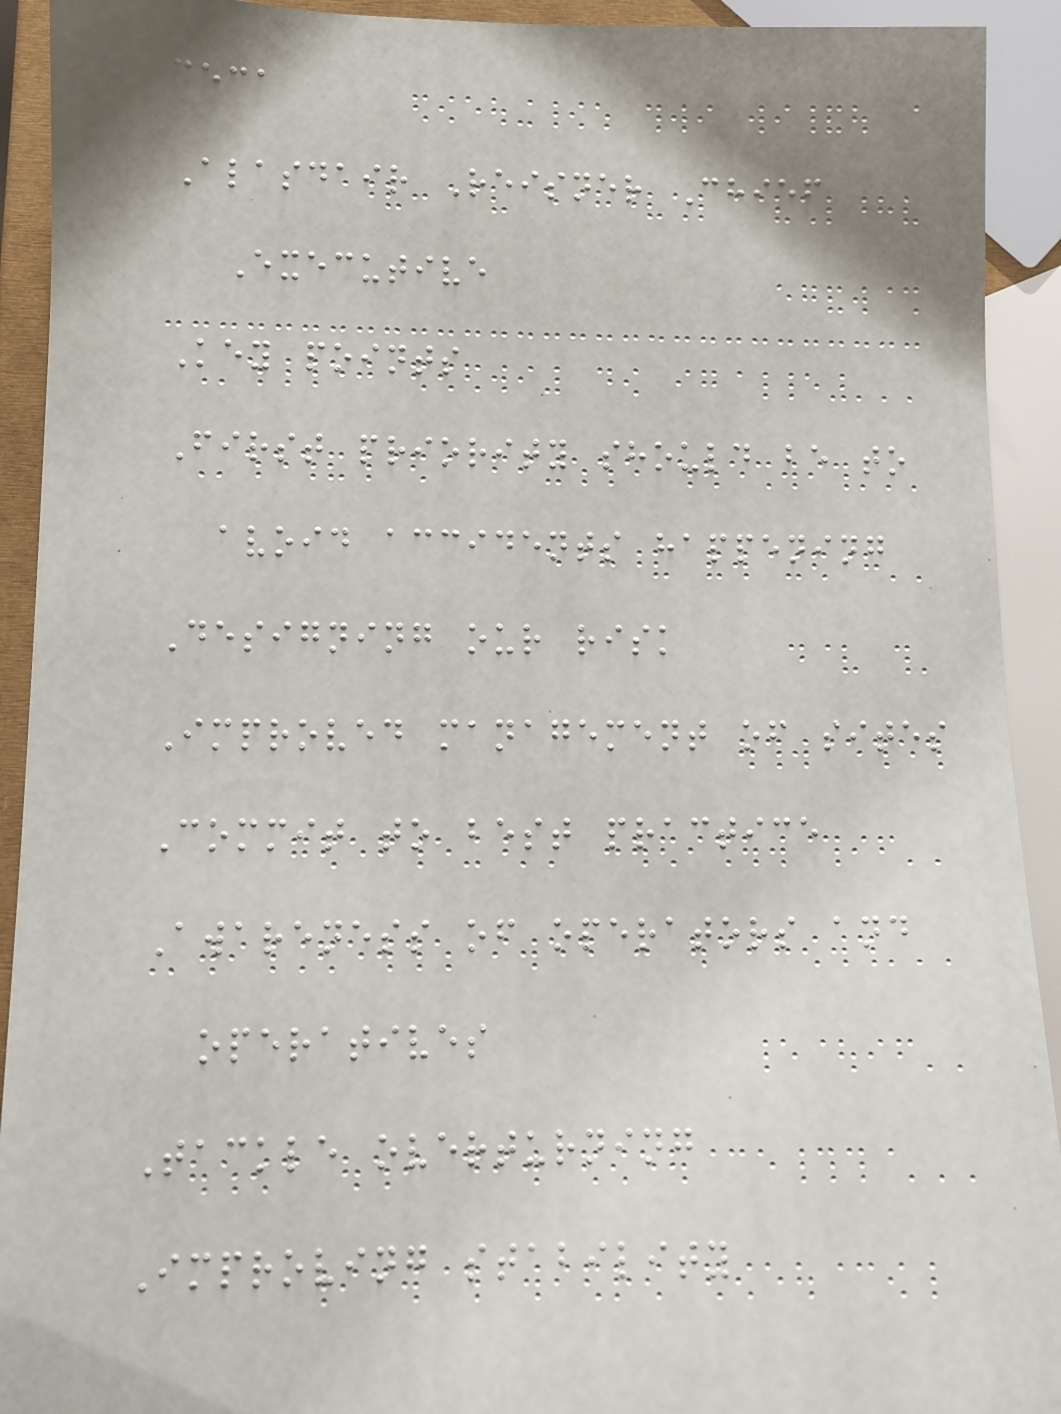ceca
Alasdair Reisner Chief
Executive
Key points
First priority should be to
avoid accidents happening
Designing our risk
Improved management of sites
Commit to best practice
Awareness of operators and
operatives
Tackle overturning
Improving stability
